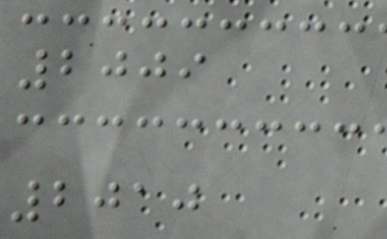2009
2010
